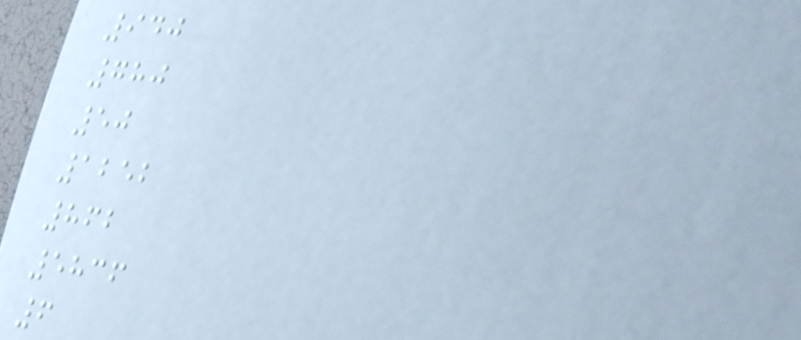940
780
50
1252
862
5836
6
